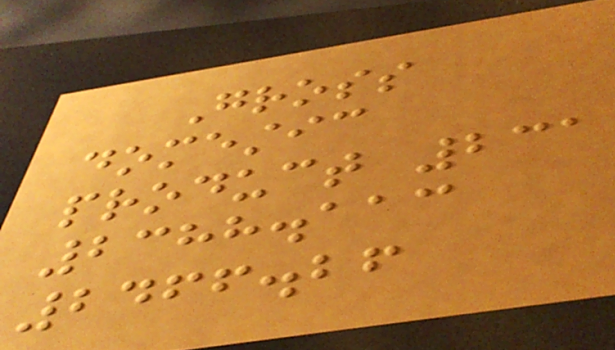Gross
domestic
product 231
2388.113
2466.26
